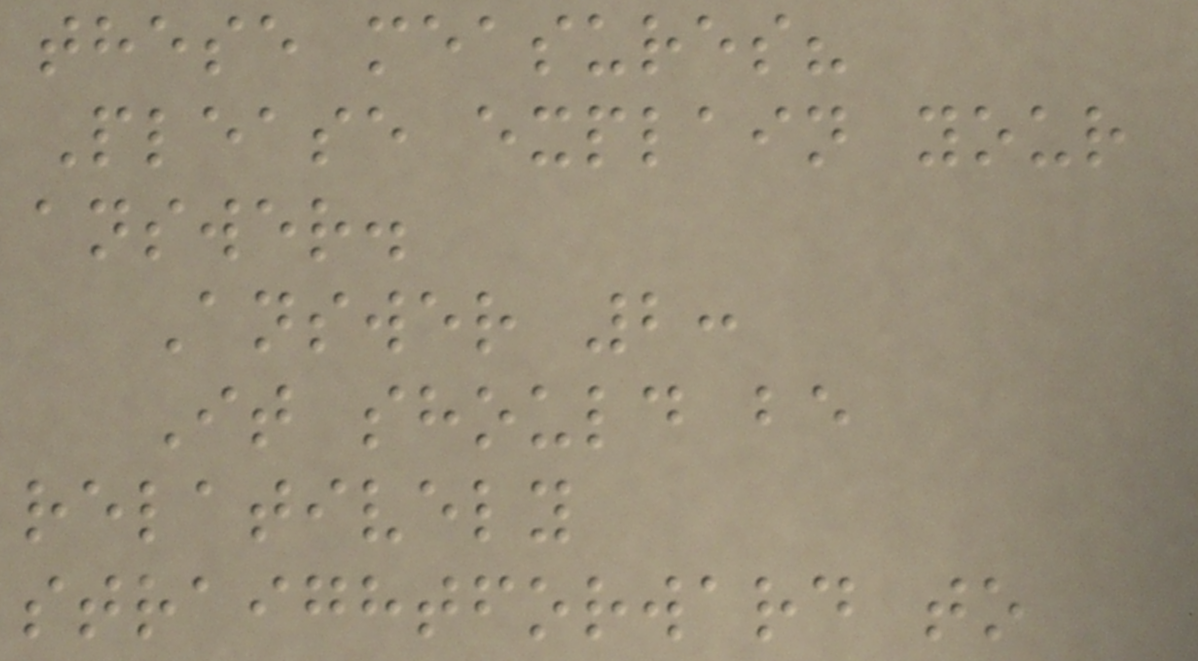these measures?
Please explain your
answer.
Answer 2:
It should be
relatively
straightforward to
